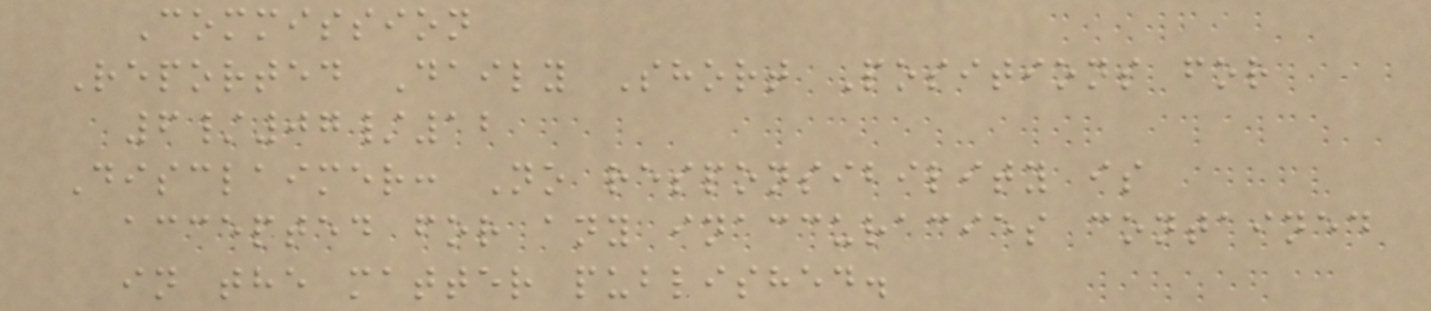Commission
Reported Daily Short Positions for
6/07/12
Disclaimer: No responsibility is
accepted for any inaccuracies contained
in the matter published.
